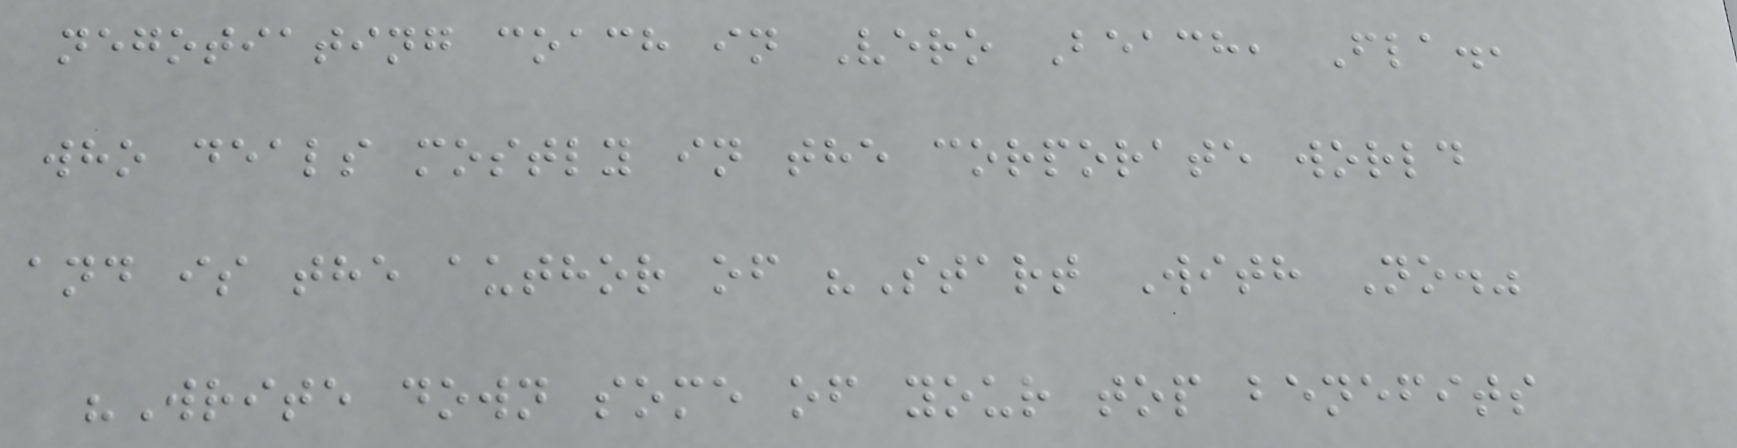negotiating coach in Vero Beach, Fla.,
who deals mostly in the corporate world
and is the author of "Start With No."
"Write down some of your top benefits
